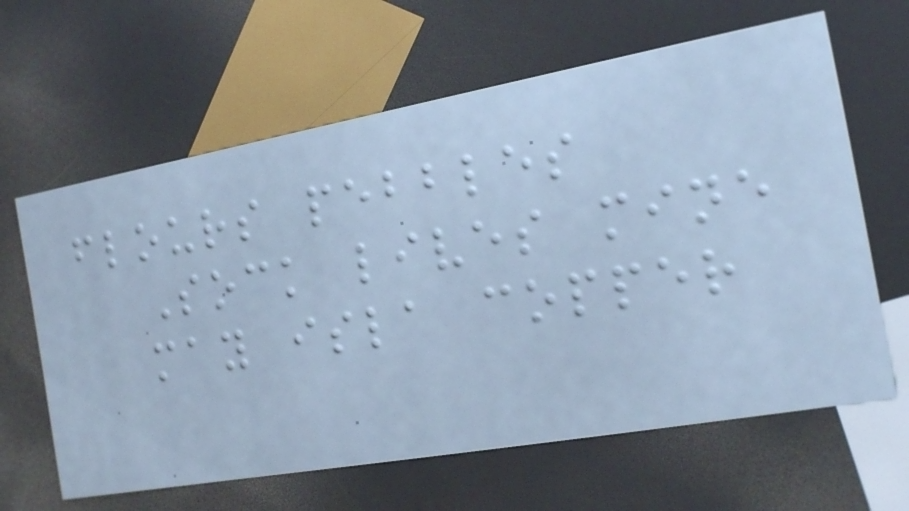flours pebbles
Sock lives mine
may isla copper
